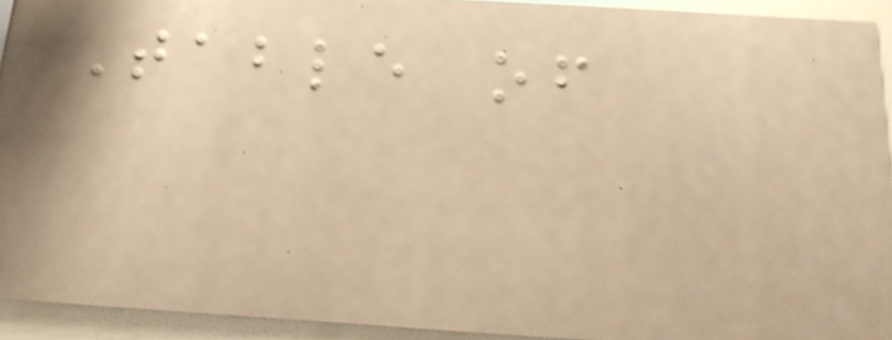Table of
